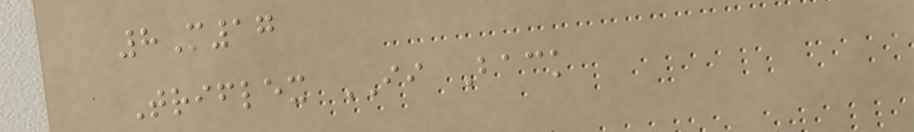8M17
Triflex II Back
